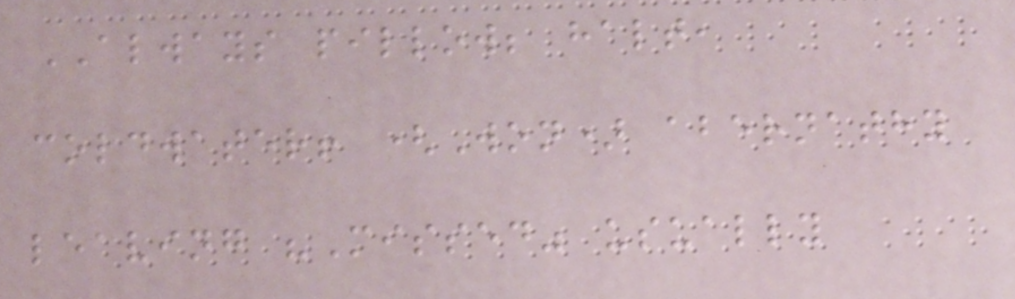ALWAYS pillow; halt,
coldwater! (Won) abernathy
leaving "Missed" usually
